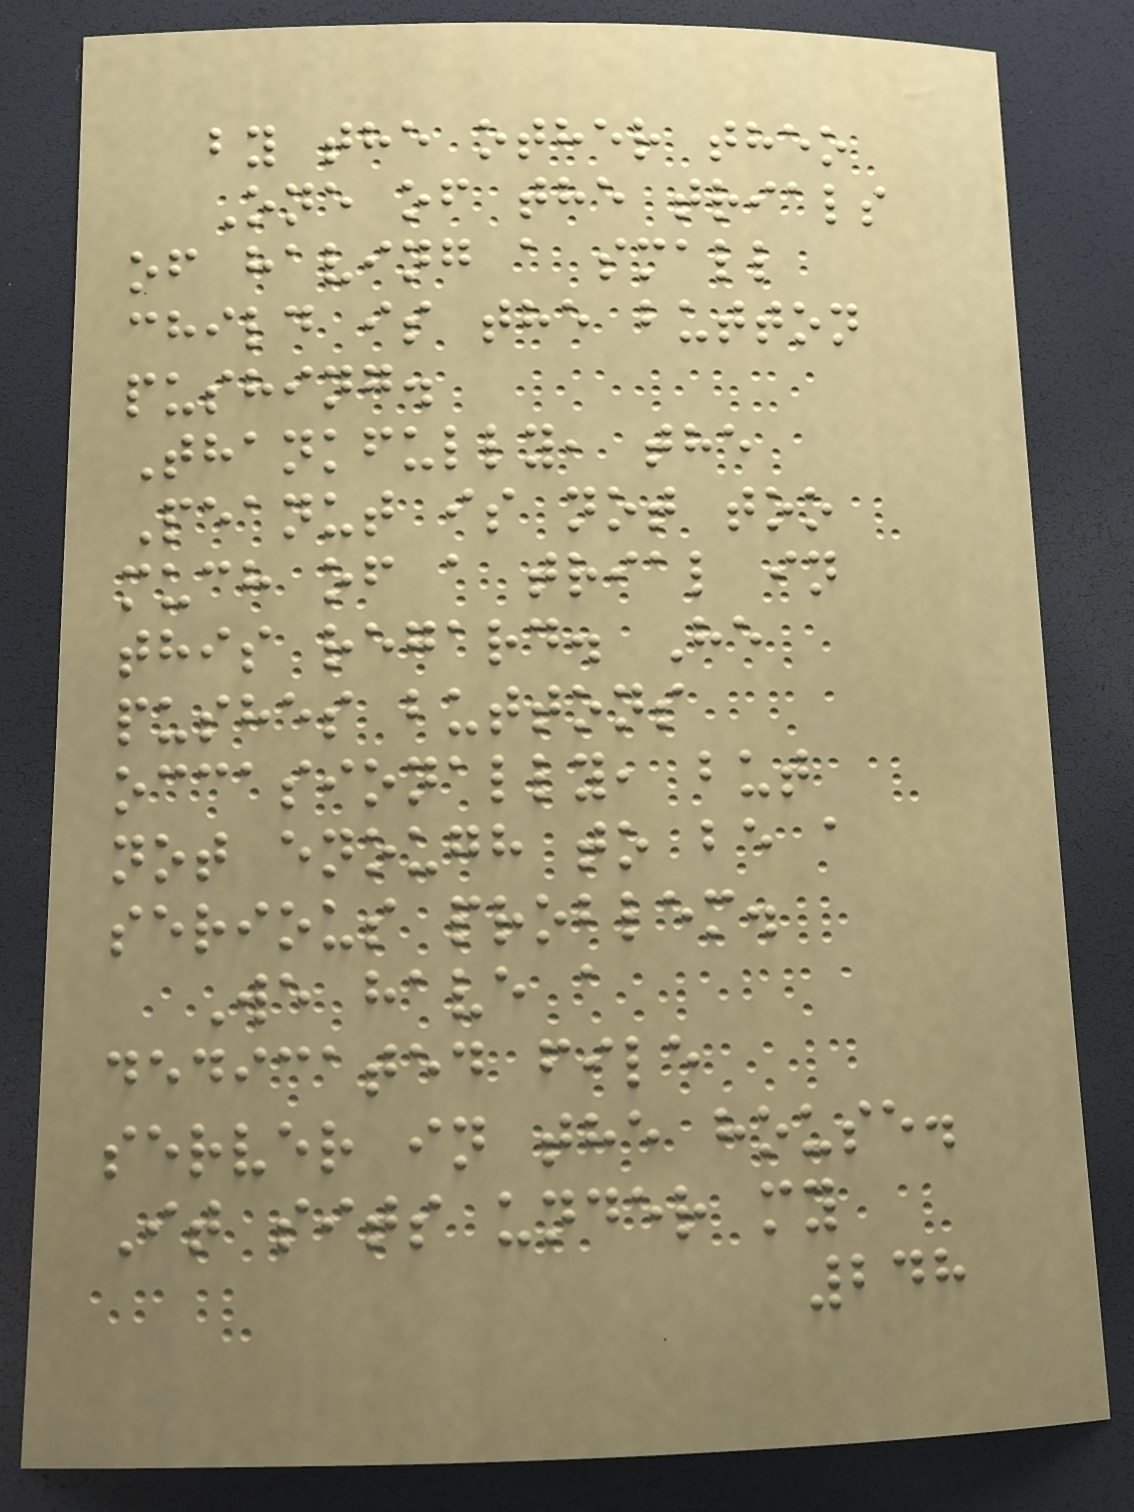by the other theo
One of the trials
of having a small
child is the button
pushing.
Thankfully, the
Peanut is not too
much of a trial in
this regard. He
pushes buttons
occasionally, but
not enough to be a
serious problem.
We have a
dedicated file
server in the house.
It sits under my
248
